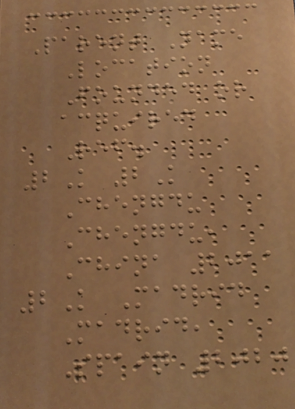Parent Name
Location
Founded or
acquired
Ref.
2K 2K
Chengdu
Chengdu,
China 2011
2K Madrid
Madrid,
Spain 2020
